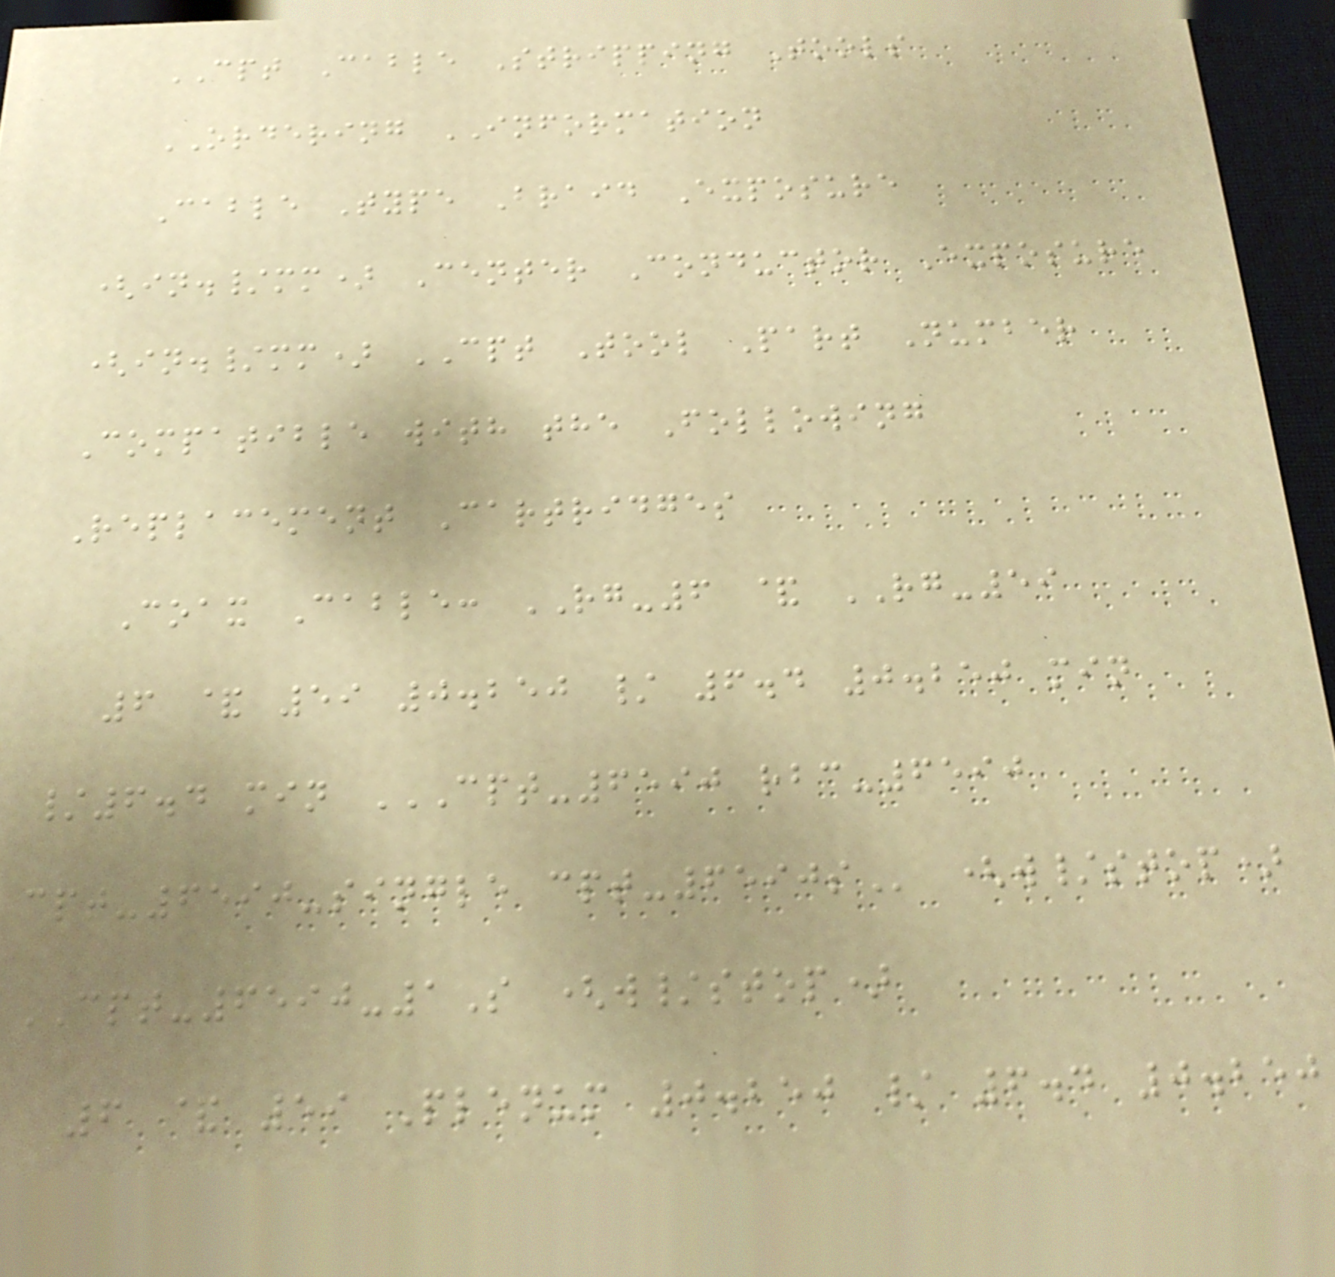CPT Cable Stripping Tools
ORDERING INFORMATION
Cable Type Braid Exposure
(in./mm) Center Conductor Exposure
(in./mm) CPT Tool Part Number
Compatible with the Following
Replacement Cartridges
Coax Cable: RG-6 & RG-59
6 & 59 0.250 / 6.4 0.250 min
/6.4 min CPT-6590 RBC-6590
CPT-6590-SINGLE CPT-6590S (w/stop)
CPT-6590-1S (w/stop)
6 & 59 Plenum 0.250 / 6.4 0.250
